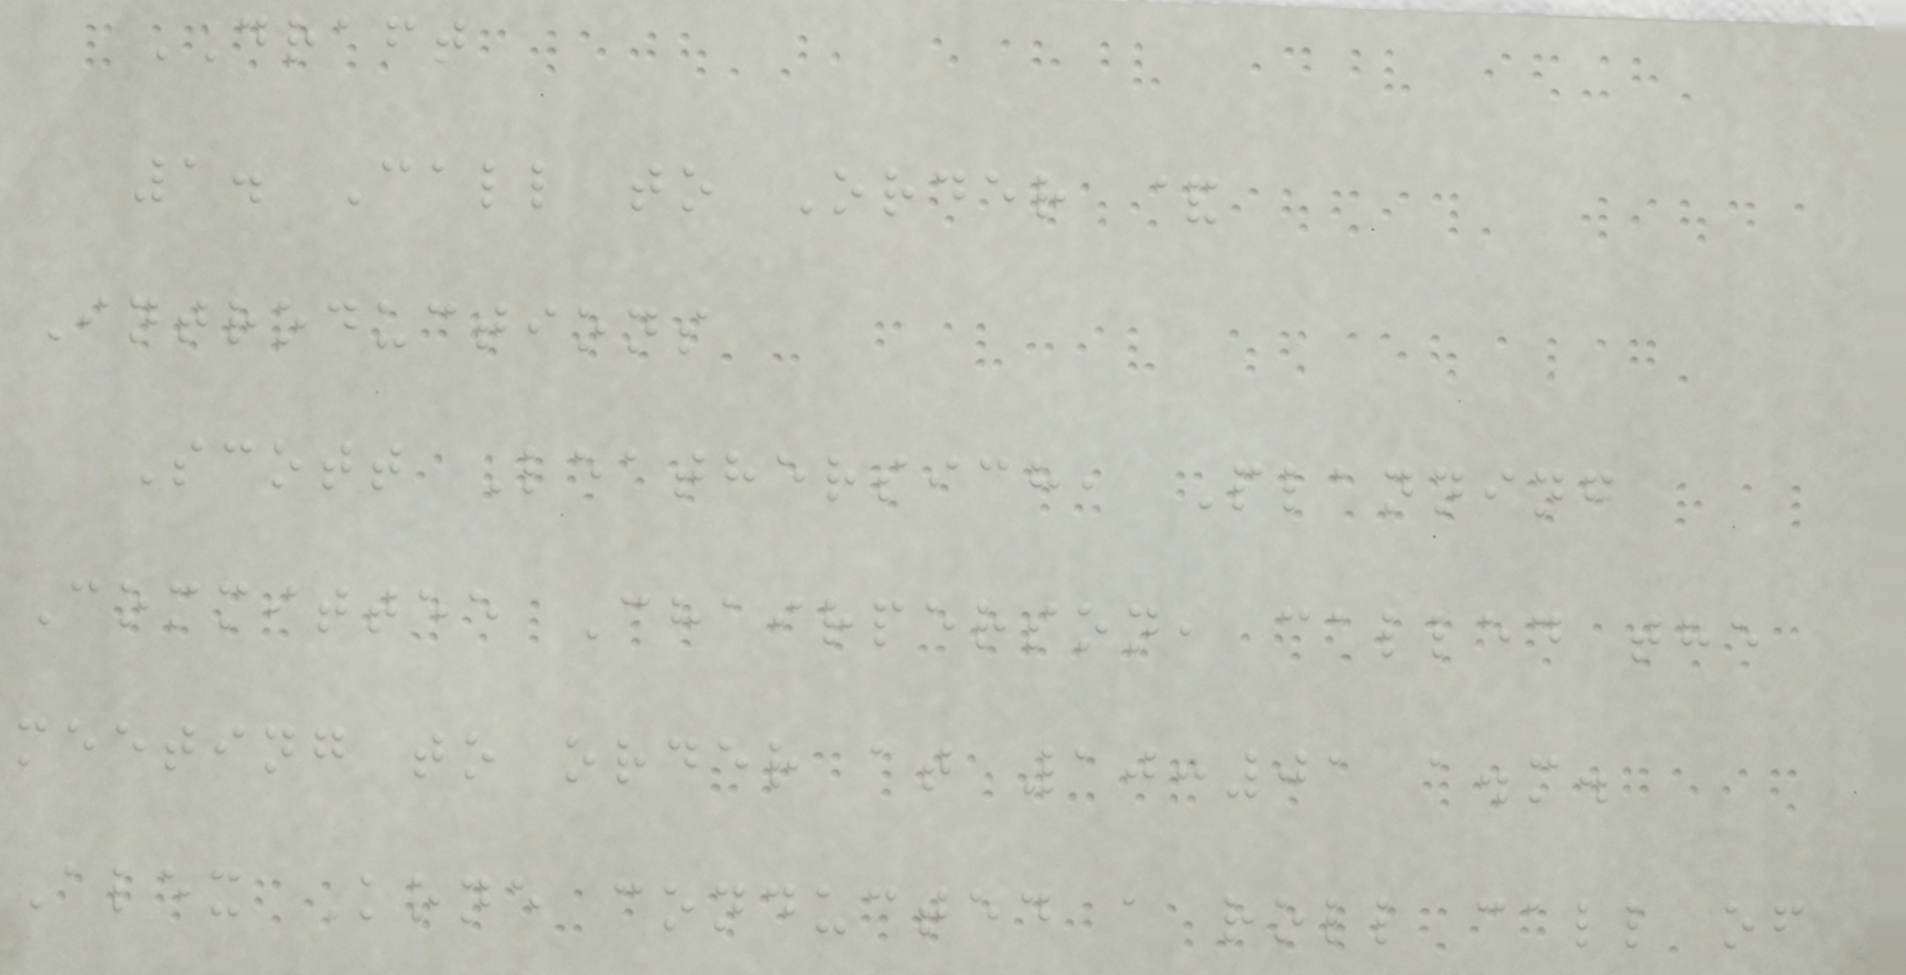DRAFT
1. Call to Order &
Introductions
Scott Leathersich, Planning
Committee Chairperson, called the
meeting to order at 10:01 a.m.
Alex Kone conducted a roll call of
